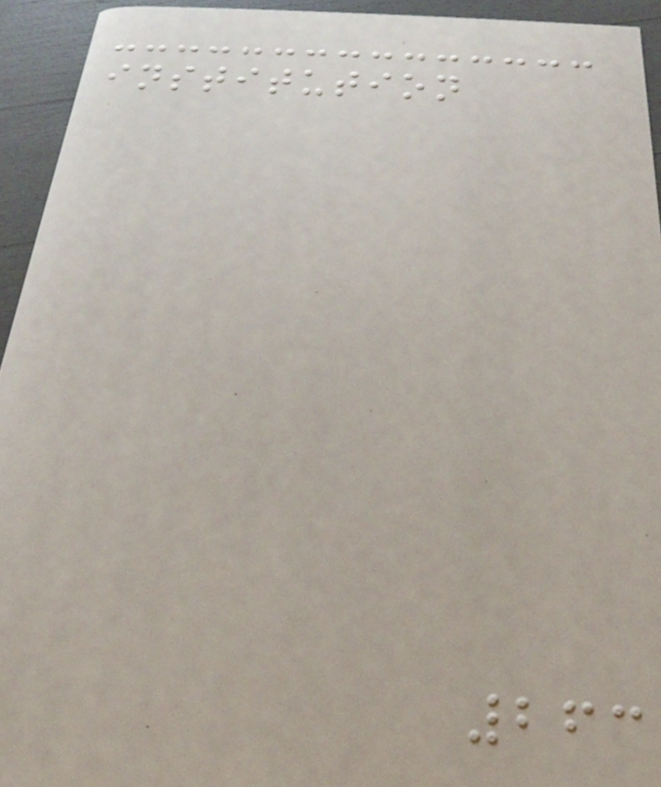institution
263
